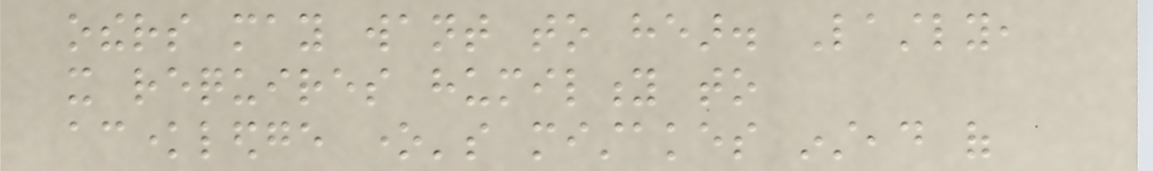others may want to hear. Lastly,
it requires humility to
acknowledge one's mistakes instead of
